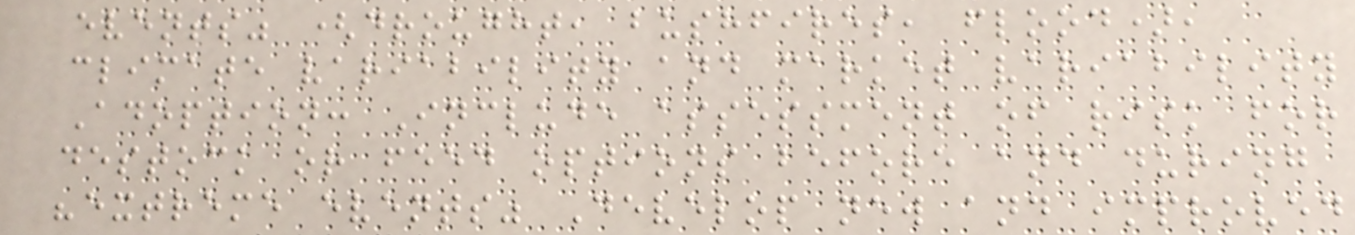events" (drought, bushfires, flood),
climate variability and market variability
Adoption: Include assessment of risk for
destock or feed options before and during
"extreme events" Develop new and improved
